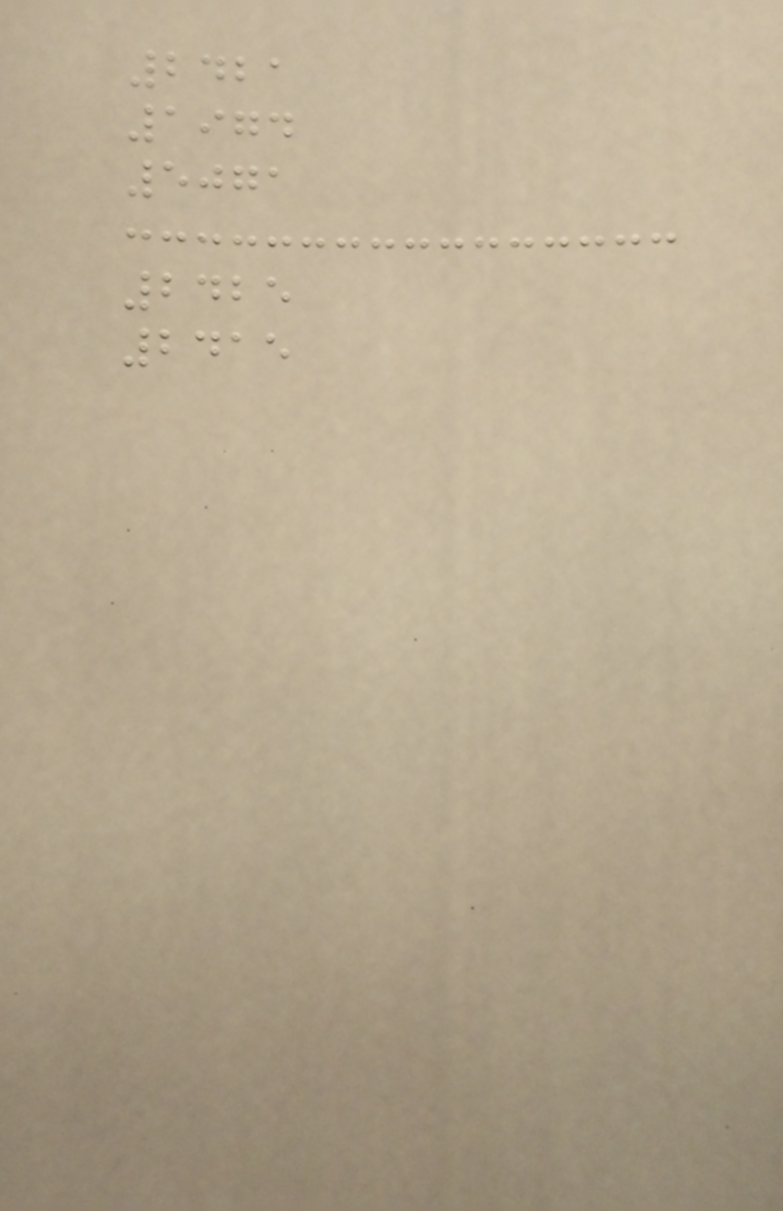2421
1974
5071
2425
2415
